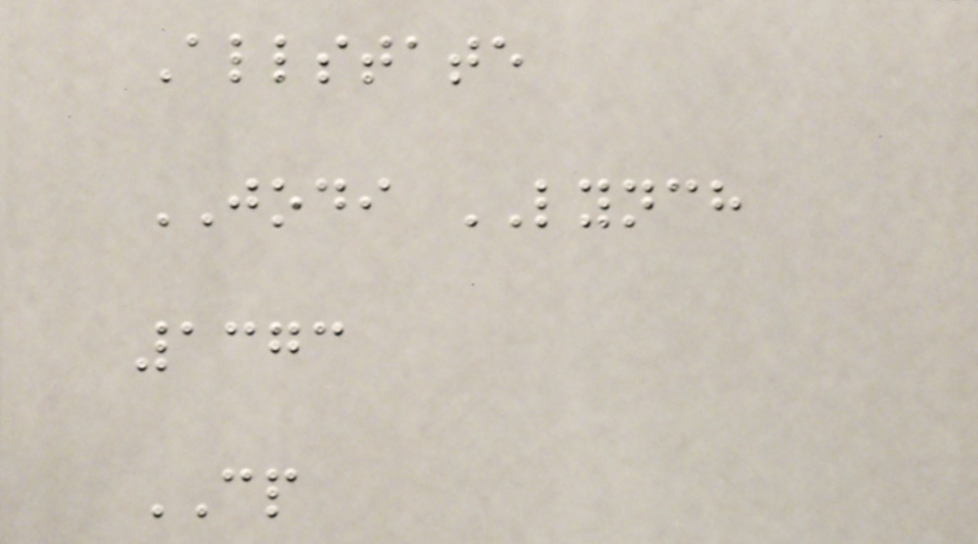Allstate
JODI LYNCH
1373
CP
